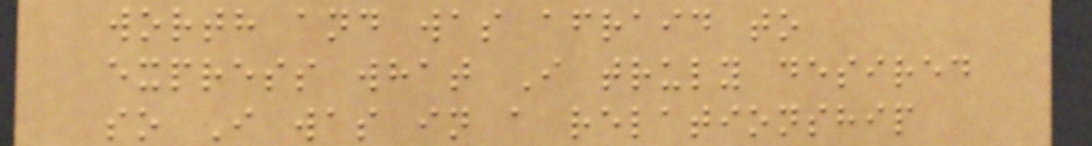worth and was afraid to
express what I truly desired
so I was in a relationship
